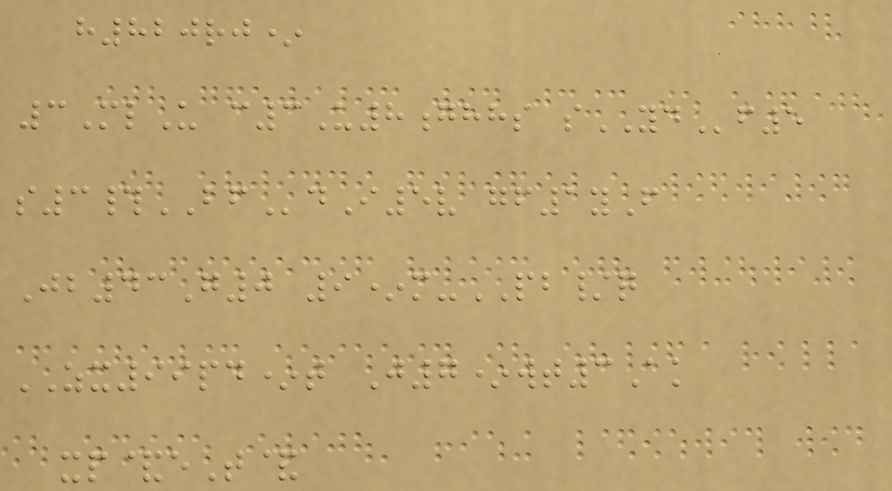h820rj*
3MlU c3U8ghhs sYDf5
s3#BFdI5v gf1yF
Jb43G0 9*m-PB/q
ZX99pd*t J7*wt3Ak
xp&eT&
